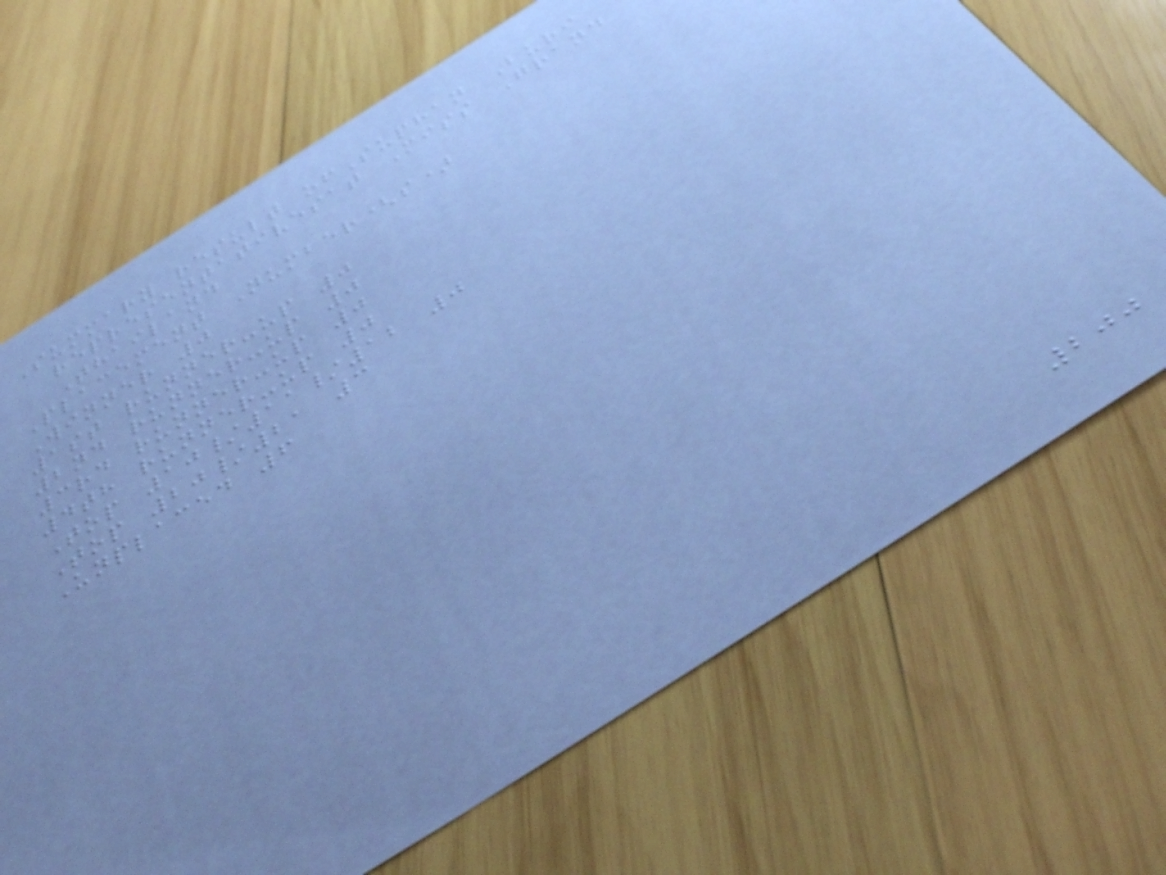Summary result ofSuphan Buri
representativesat Miss Grand
Thailand
Placement Number(s)
Winner 0
1st runner-up 0
2nd runner-up 0
3rd runner-up 0
4th runner-up 0
Top 10/11/12 0
Top 20/21 3
Unplaced 6
200
